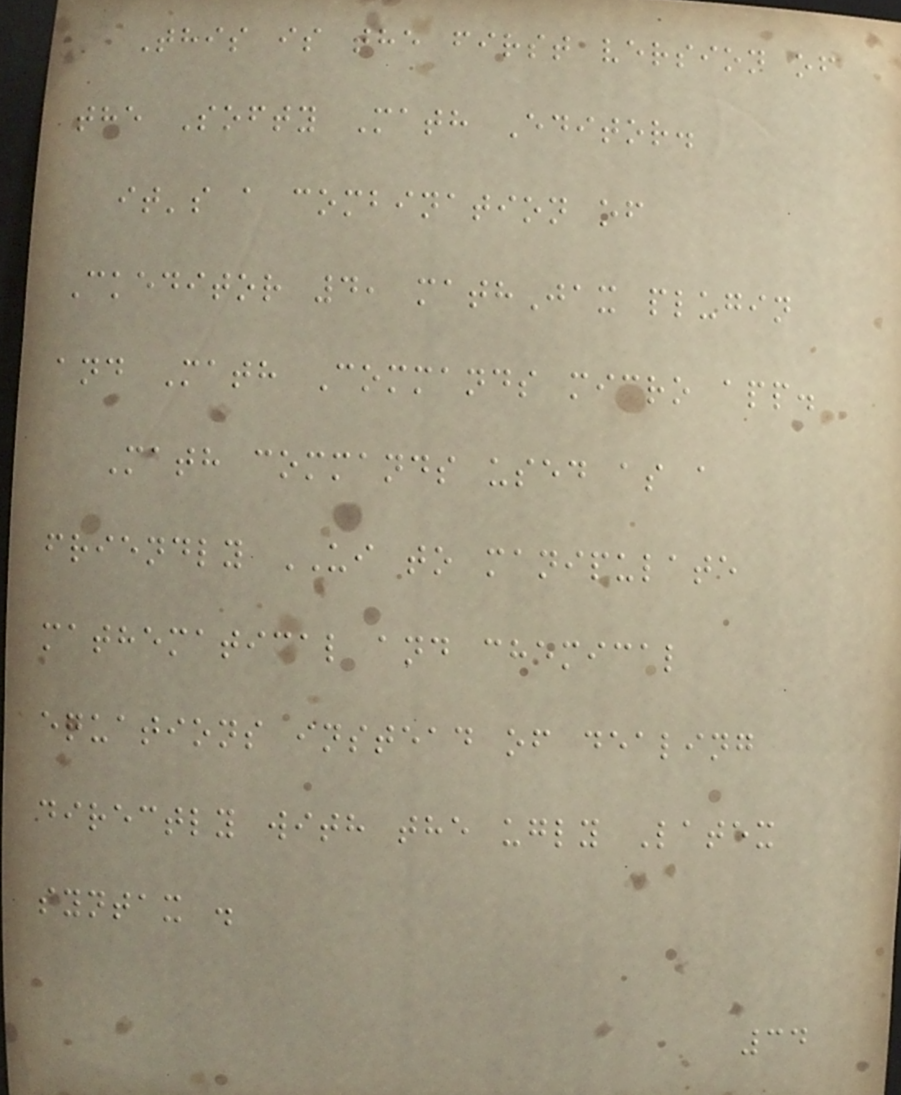This is the first version of
the Softy Math Editor.
it's a combination of
Ckeditor 4, mathJax plugin
and Math Commands micro app.
Math commands used as a
friendly UI to manipulate
mathematical and chemical
equations instead of dealing
directly with the ugly Latex
syntax .
34
